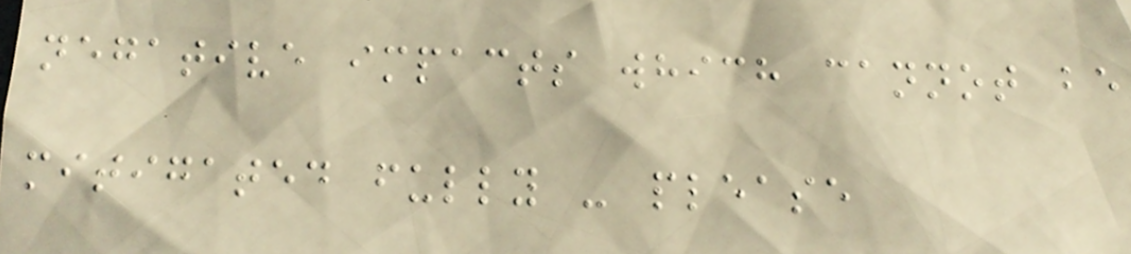negative impacts which cannot be
mitigated fully - please
